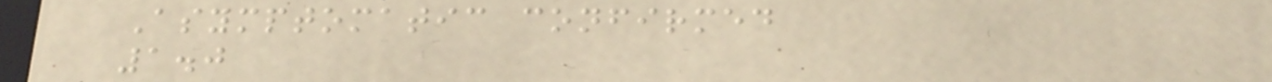Asymptomatic confirmed
1.0
